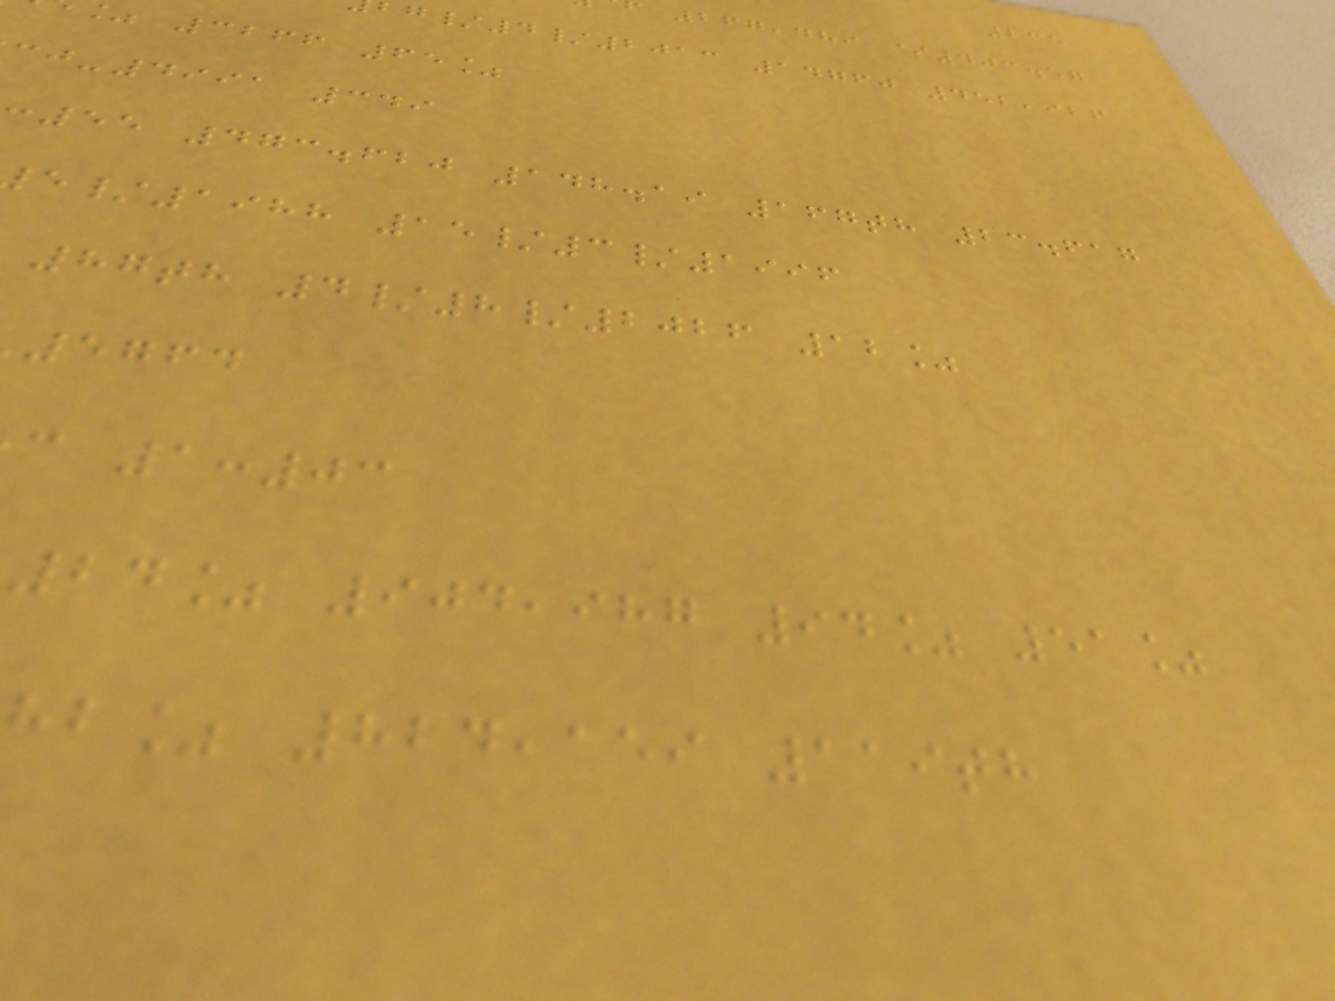235
267,489 $403.57
/4/2013 14760 452,926
3266 65%
-4991 349
:55 473.620 148.19 167th 23.617
/1988 15/3/1996
87th 4/8/2026 12%
5764
c 1:03
24% 904,987 94% 51%
b% 824,159 119th
